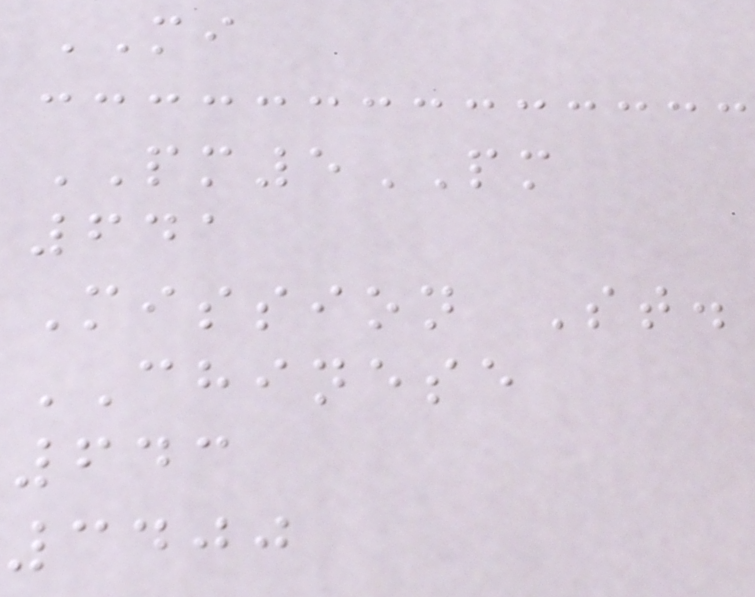MI
PM5PM
641
Mission St.
CHINESE
643
3400
